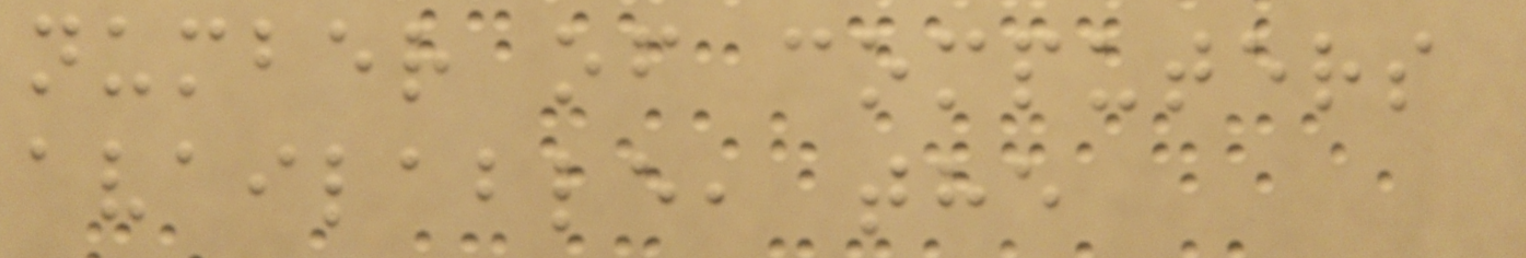number of computers
available, the
